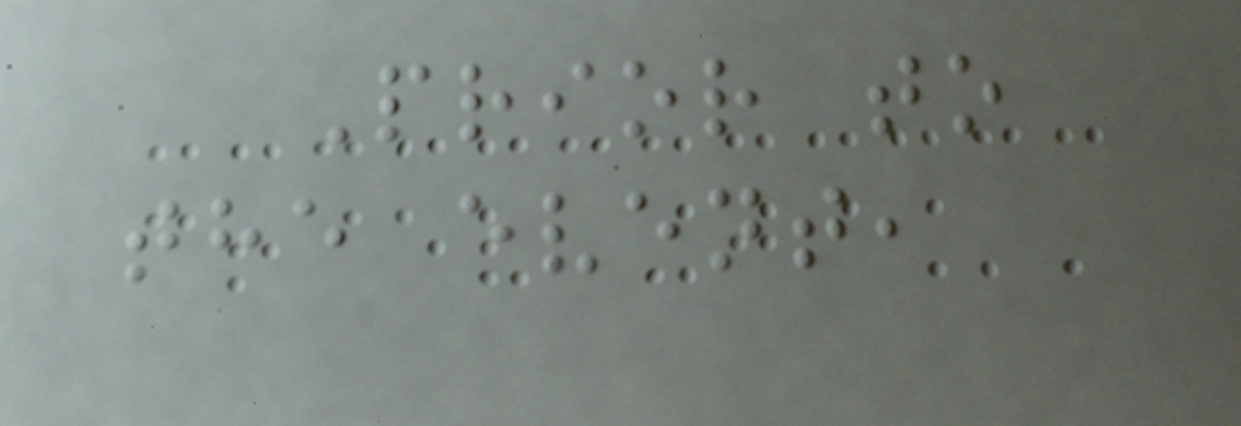Prior to
the event,
